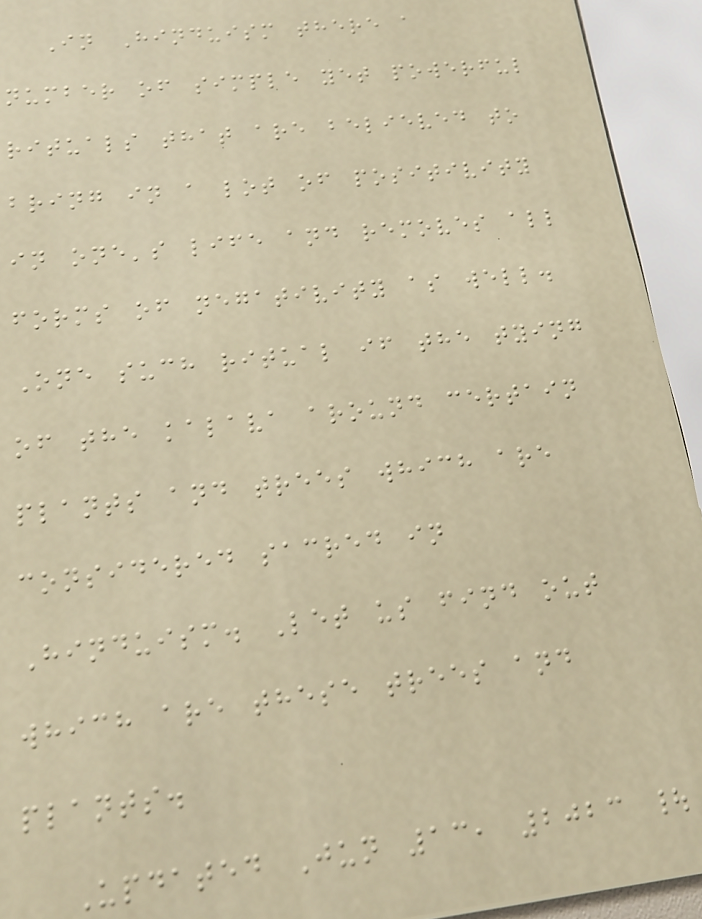In Hinduism there a
number of simple yet powerful
rituals that are believed to
bring in a lot of positivity
in one's life and removes all
forms of negativity as well.
One such ritual if the tying
of the kalava around certain
plants and trees which are
considered sacred in
Hinduism. Let us find out
which are these trees and
plants.
Updated Jun 13, 2023 |
